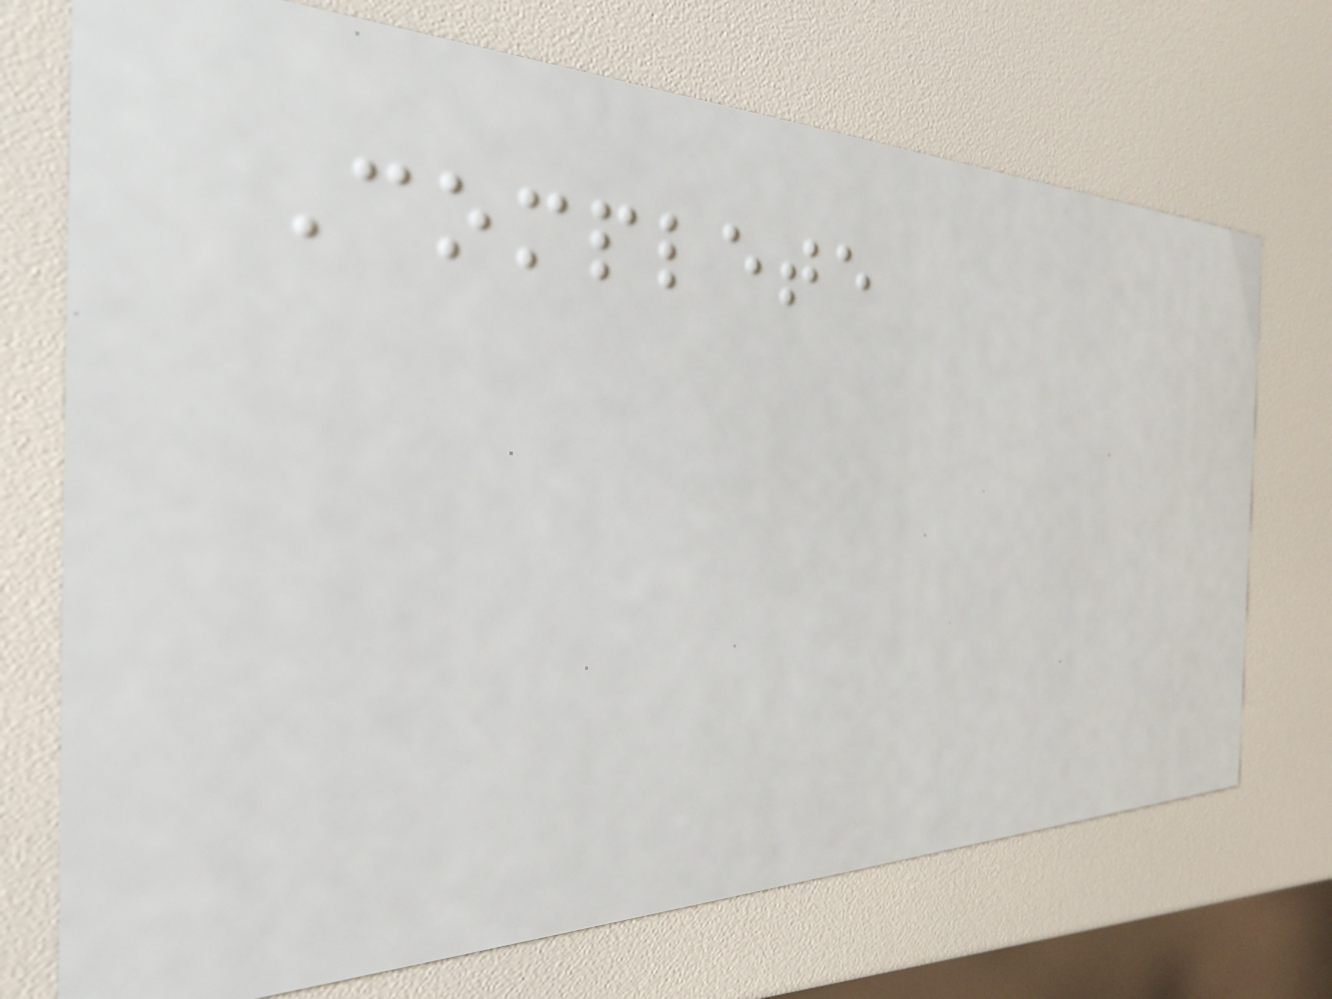Complete
